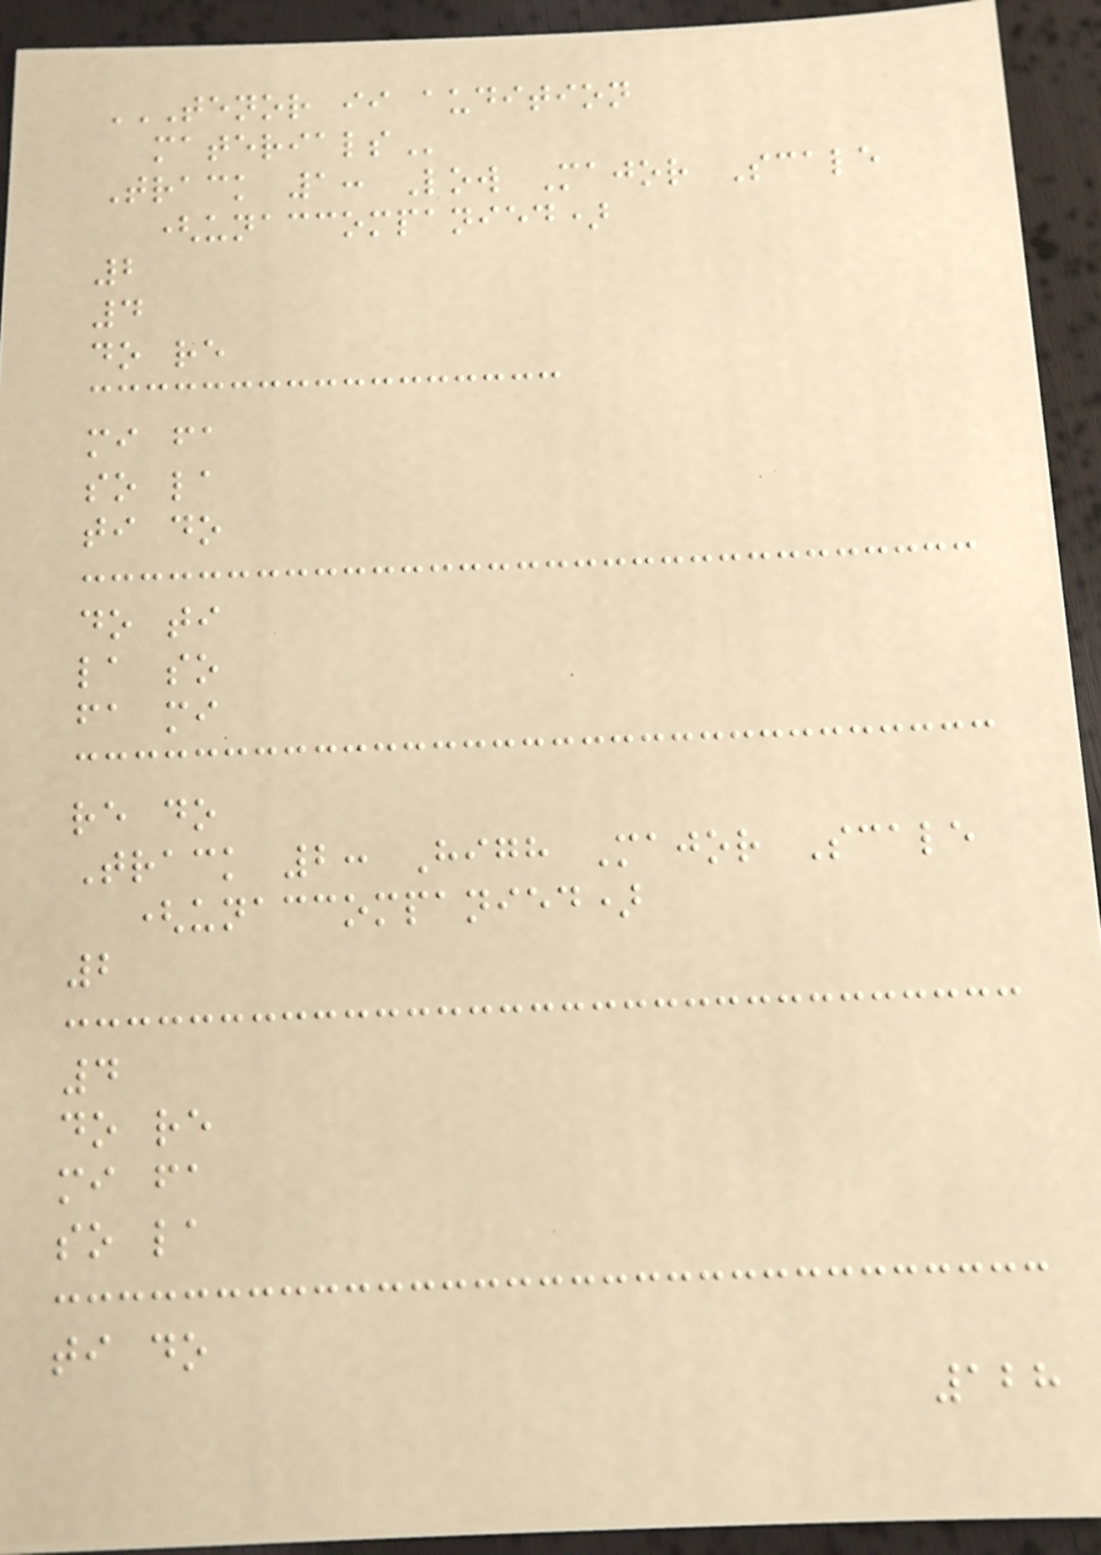TENOR II AUDITION
MATERIALS
Track 1: Low Major Scale
(unaccompanied)
2
4
do re
mi fa
so la
ti do
do ti
la so
fa mi
re do
Track 2: High Major Scale
(unaccompanied)
2
4
do re
mi fa
so la
ti do
128
